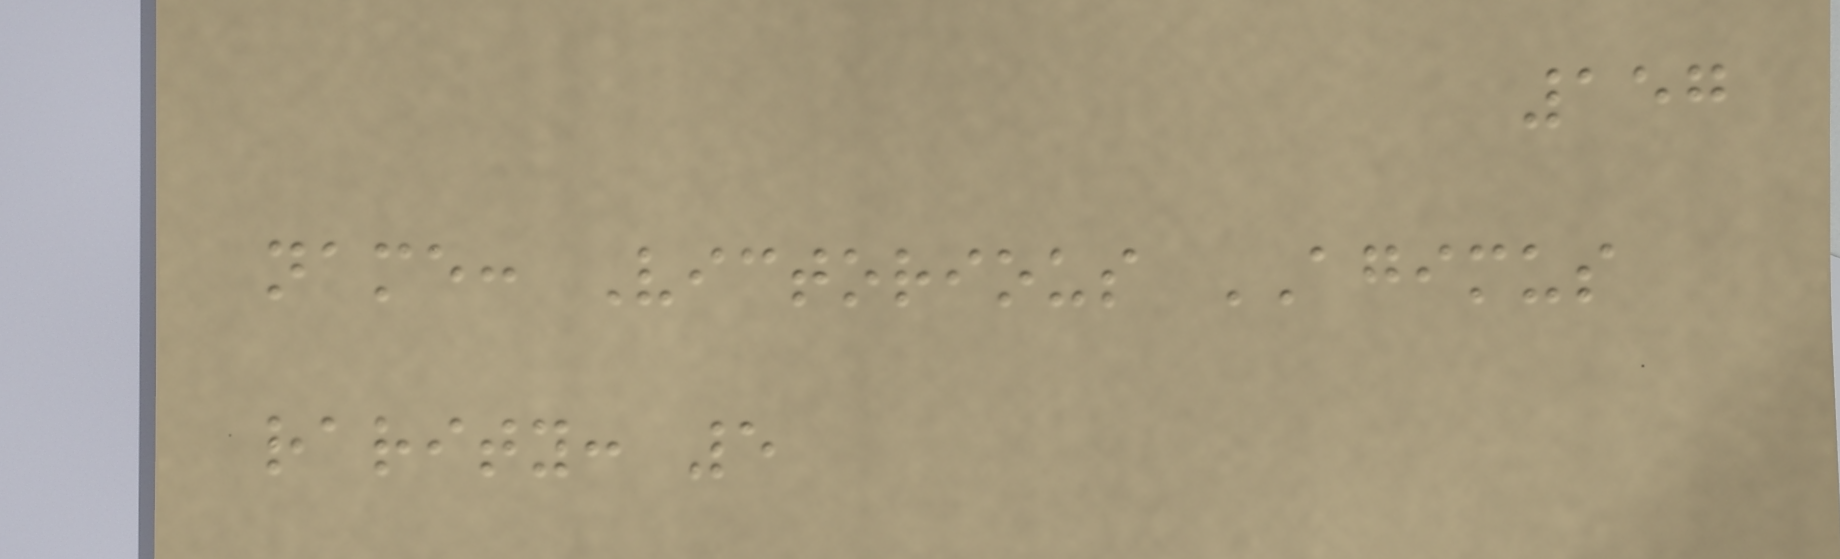157
name: Victorious AGIMUS
rarity: 5
